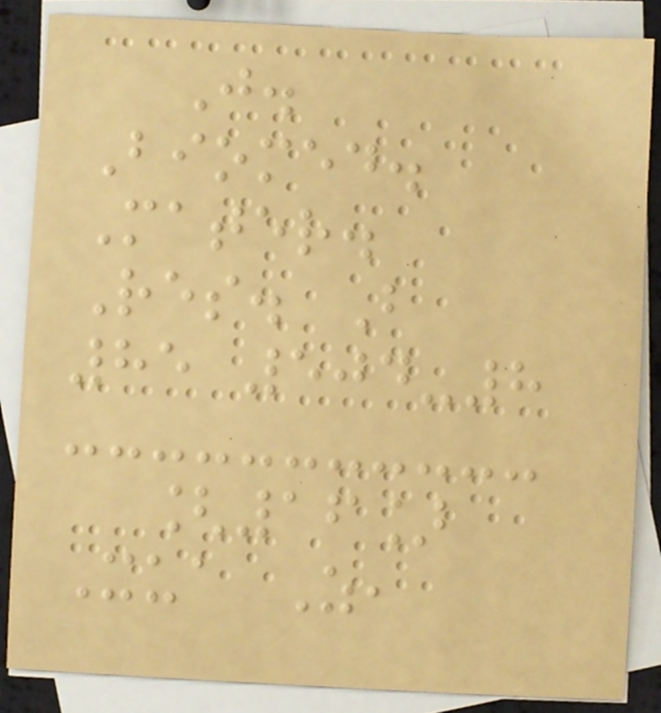J.
Biomed.
Mater.
Res. B
85 504-8
[16]
Xua Z,
